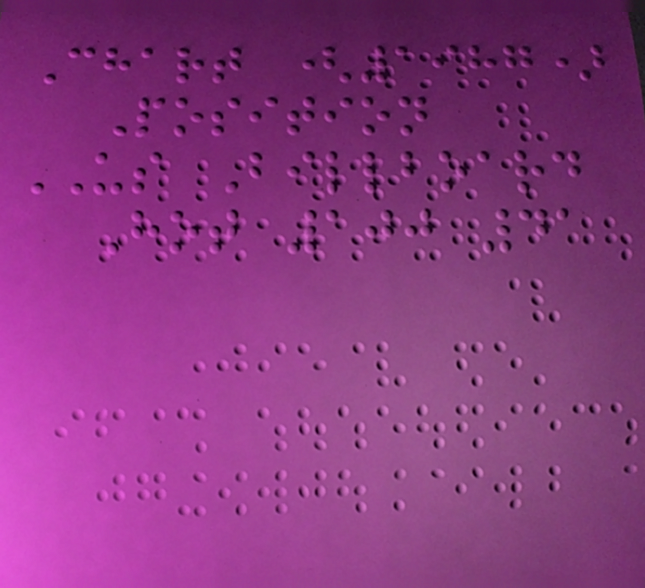Chart (1987)
Position
US Billboard
Hot 100 41
